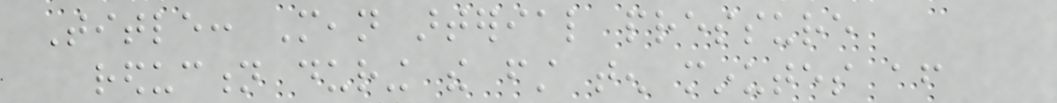Title: Mean arterial pressure
reduction during the first ten minutes after
